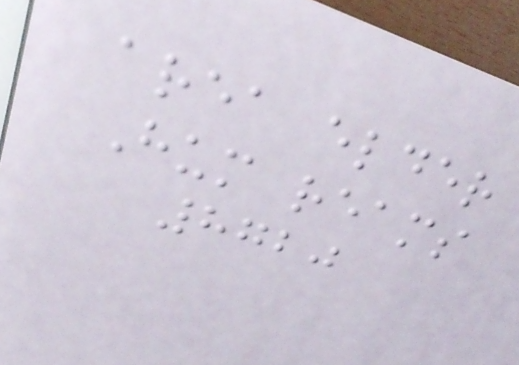area elder
Hum reams
8720
